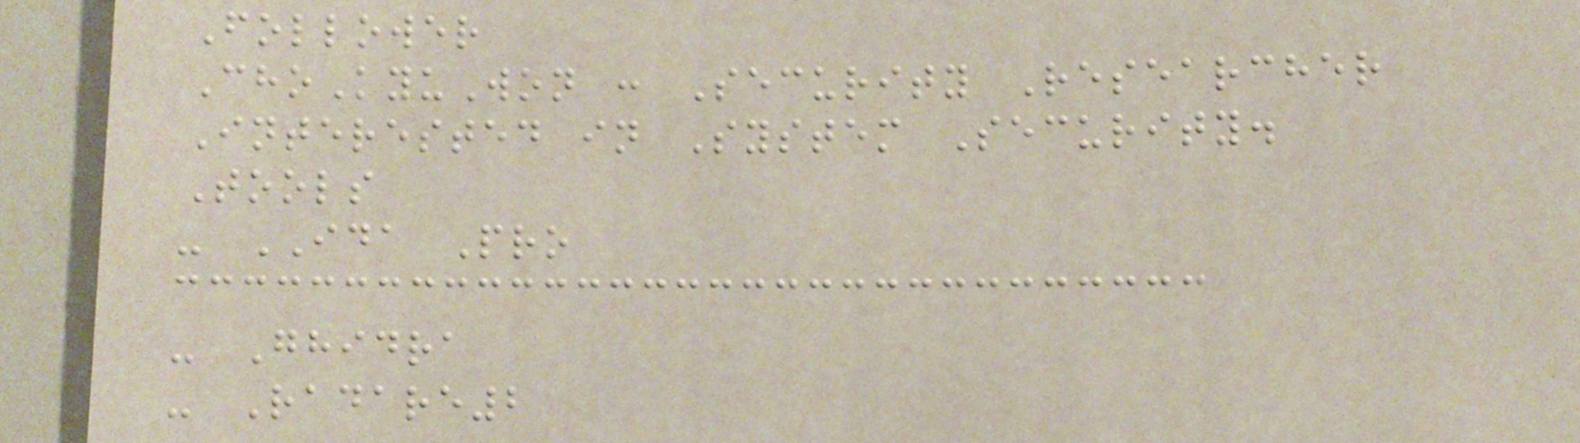Follower
ChoKyuWon : Security Researcher
Interested in System Security.
Tools
- IDA Pro
- Ghidra
- Radare2
